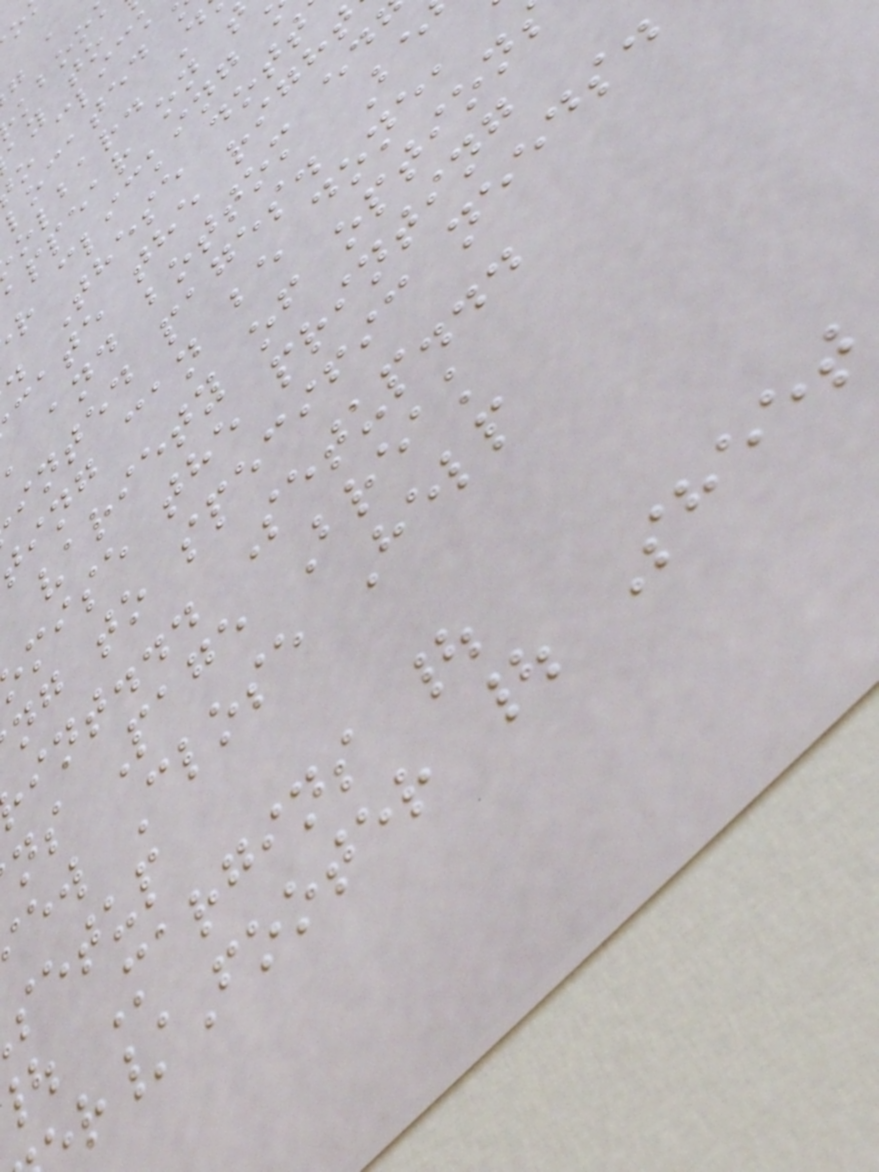o clic
located
olbar. D
appear on
r clicking
. These dott
cate the right
and bottom ed
inted pages. Be
ing can be done,
variety of option
mise the printing
ng to specific needs.
int... Setup...
ns Page Break
ew Close Help
setup
Margins |
r/Footer | Sheet
